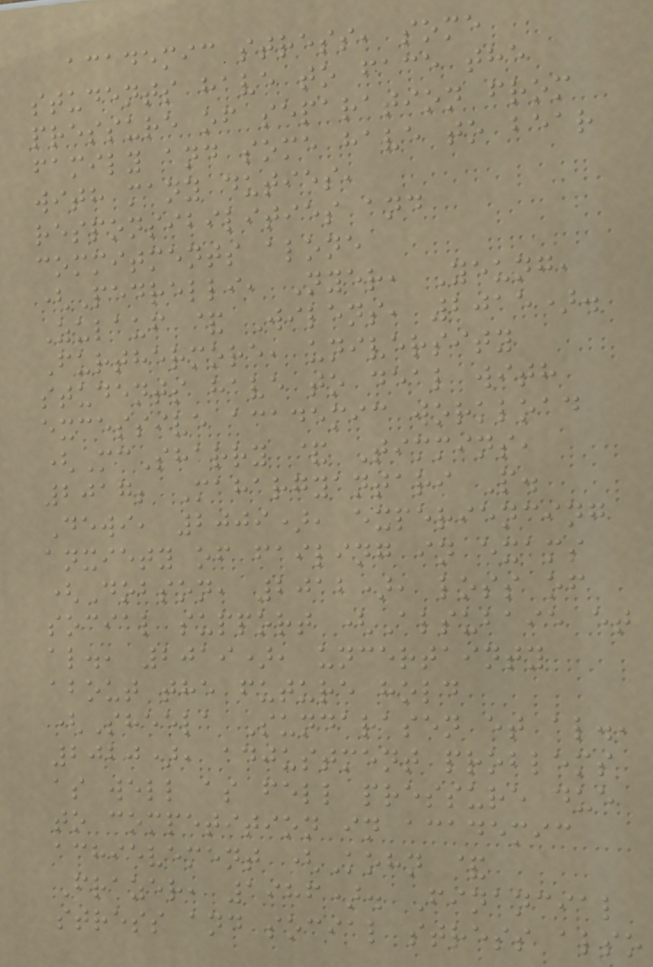academic stress, some
students have to face the
pressure of separation from
family and some have to bear
with many duties,
responsibilities and
commitments alone
(Pedrelli, Nyer, Yeung,
Zulauf & Wilens, 2015).
Furthermore, university
students have to deal with
excessive academic workload
(McSharry & Timmins,
2017; Mahargyantari P.
Dewi, 2009), experiencing
anxiety of failing in exams
(Dobson, 2012), loss of
social support (Alsubaie et
al., 2019), uncertainty
about the future hold
(Sheela Sundarasen et al.,
2020), adjustment problems
as well as fell pressure due
to competition in academic
achievement (Kohn &
Frazer, 1986). Financial
stress and social stress also
